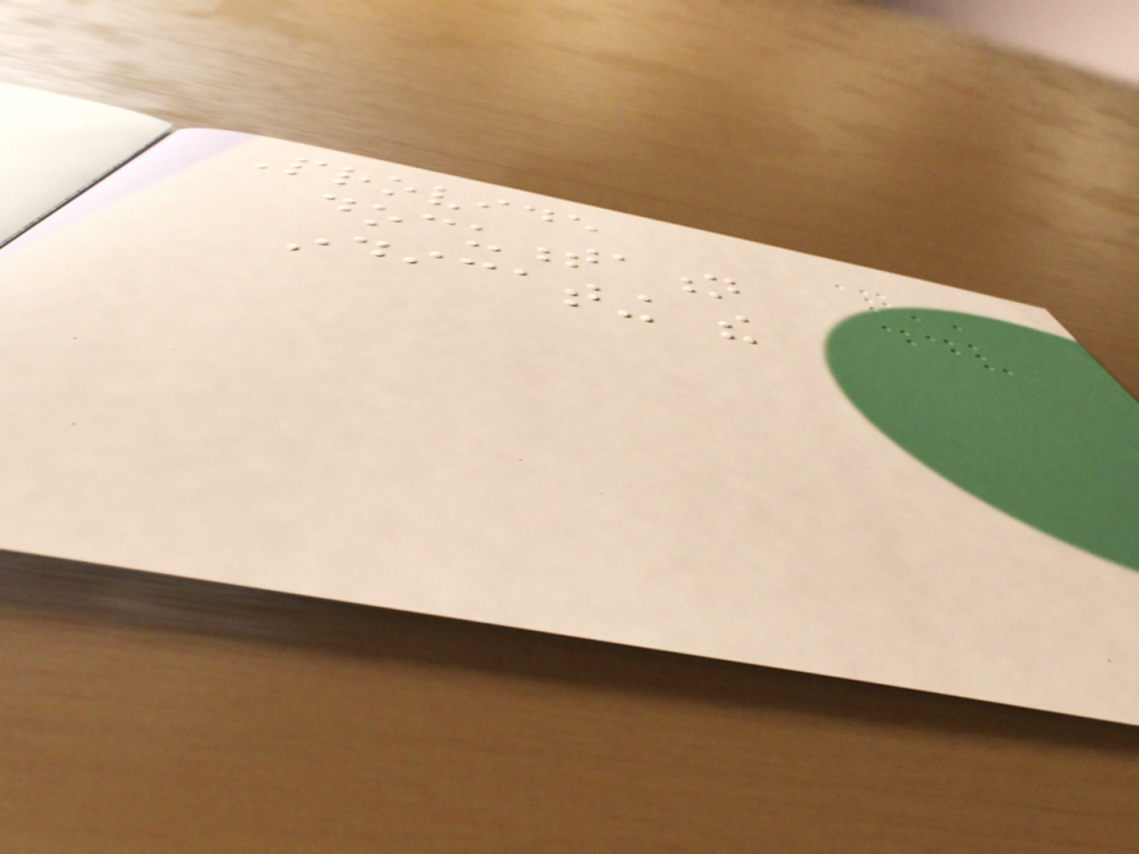Provide
documentation
indicating the
